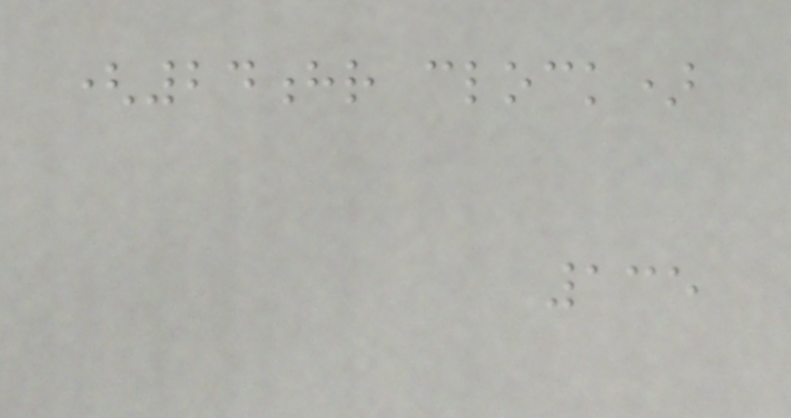(24hr clock)
135
